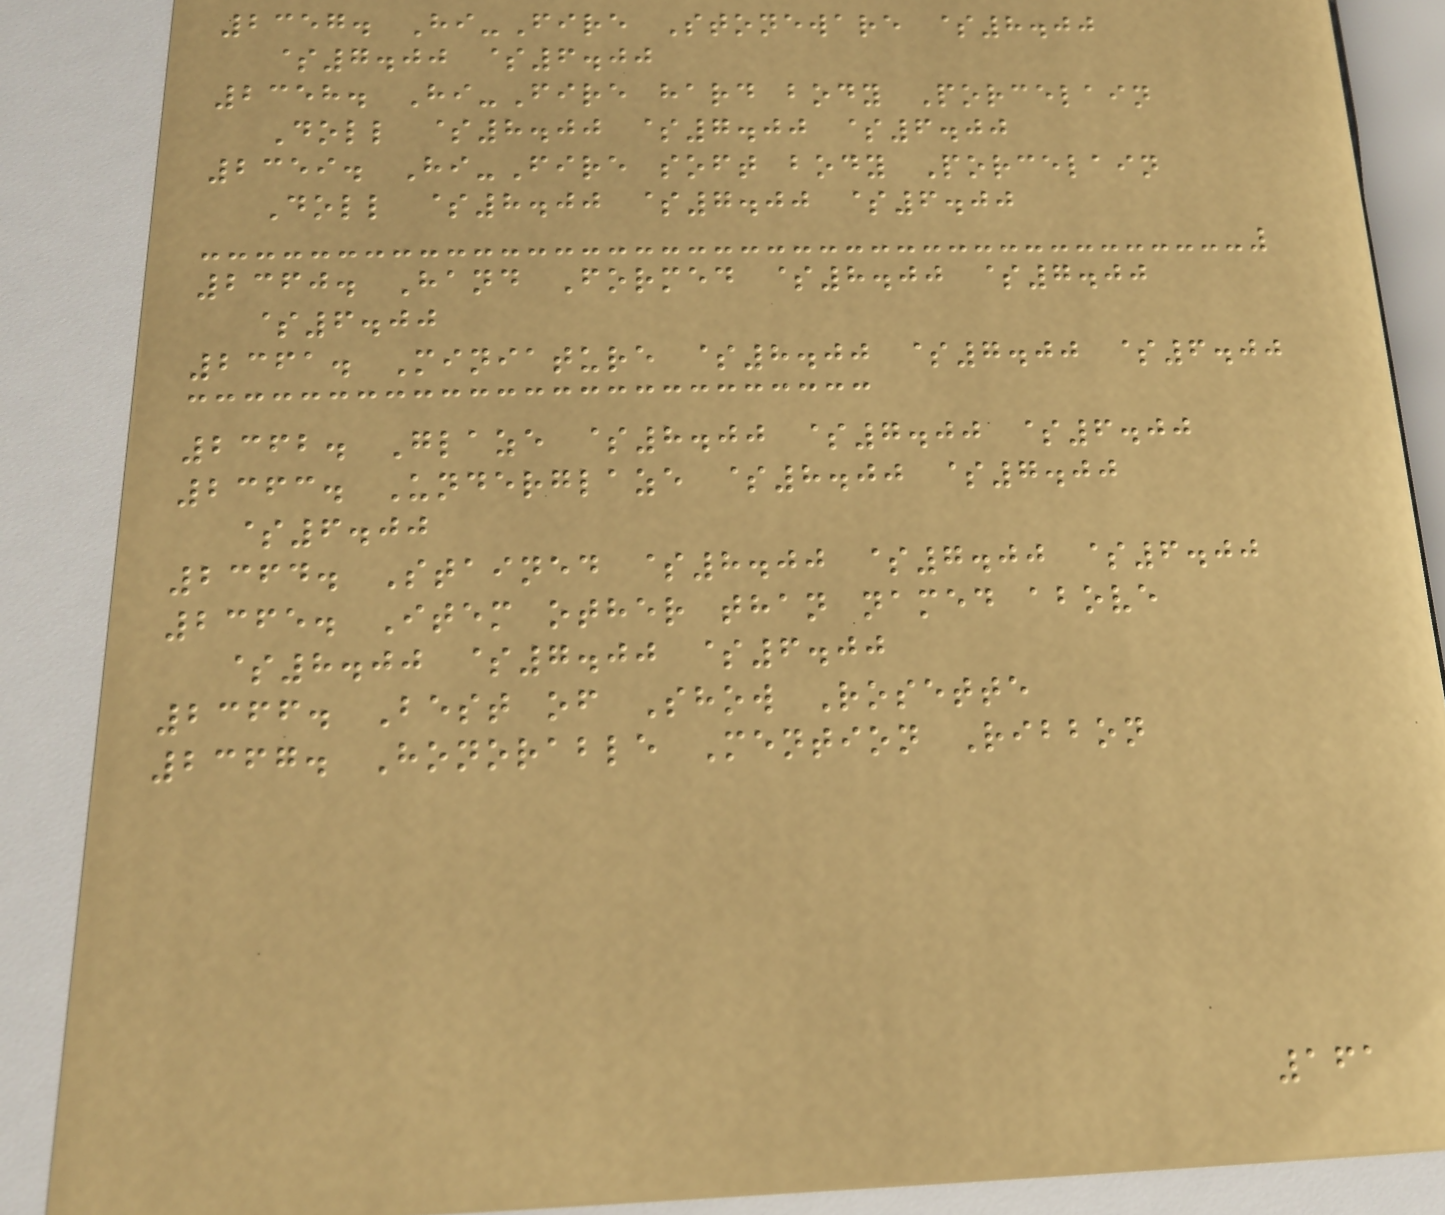2357. Hi-Fire Stoneware $8.00
$7.00 $6.00
2358. Hi-Fire hard body Porcelain
Doll $8.00 $7.00 $6.00
2359. Hi-Fire soft body Porcelain
Doll $8.00 $7.00 $6.00
2360. Hand Formed $8.00 $7.00
$6.00
2361. Miniature $8.00 $7.00 $6.00
2362. Glaze $8.00 $7.00 $6.00
2363. Underglaze $8.00 $7.00
$6.00
2364. Stained $8.00 $7.00 $6.00
2365. Item other than named above
$8.00 $7.00 $6.00
2366. Best of Show Rosette
2367. Honorable Mention Ribbon
161
